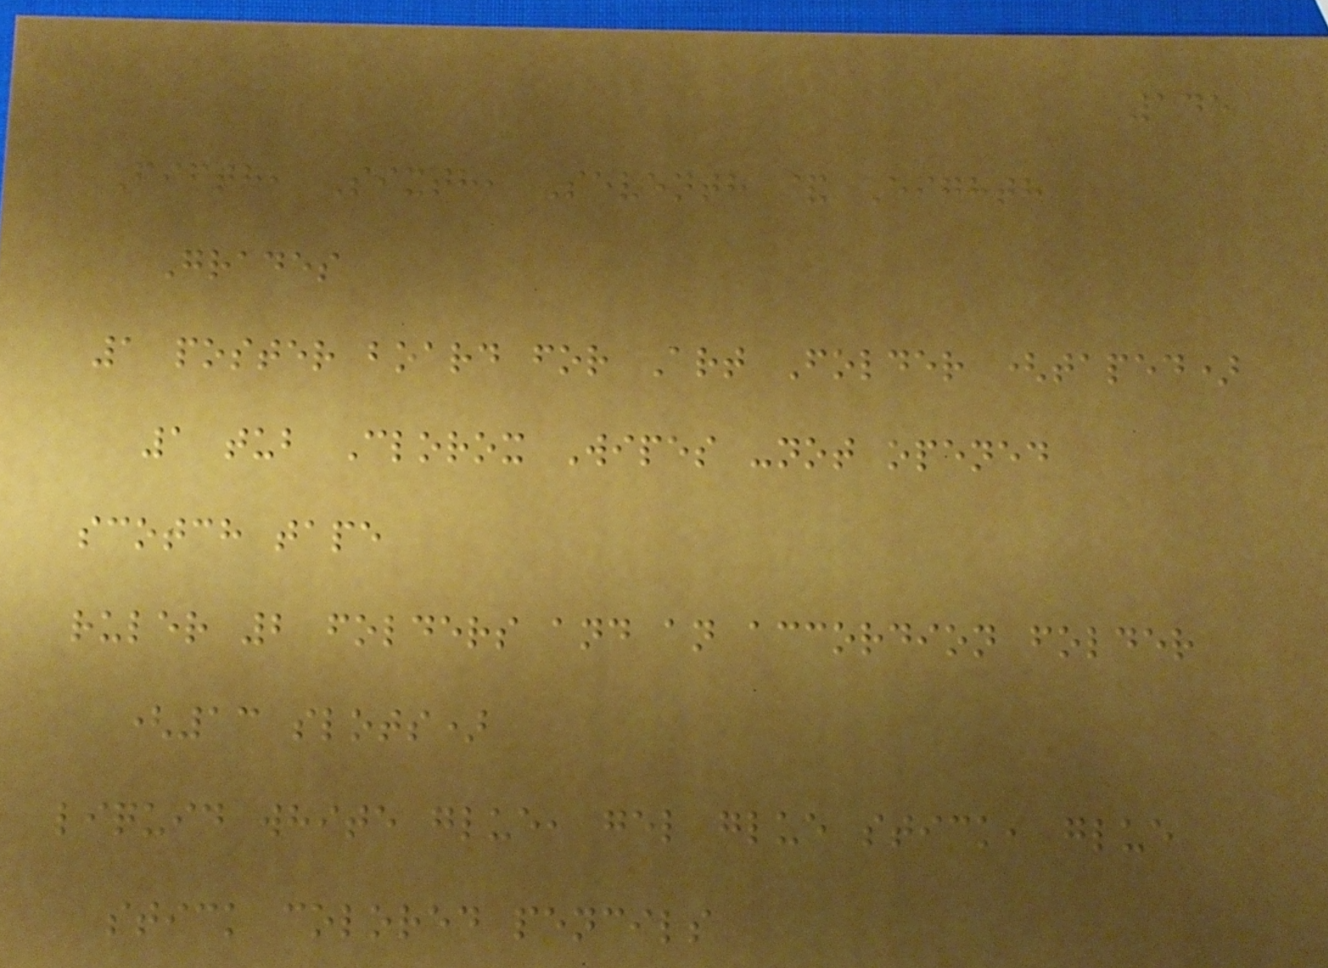145
Fifth, Sixth, Seventh & Eighth
Grades
1 poster board for Art Folder (taped)
1 tub Clorox Wipes -not opened
scotch tape
ruler 2 folders and an accordion folder
(13 slots)
liquid white glue, gel glue stick, glue
stick colored pencils
